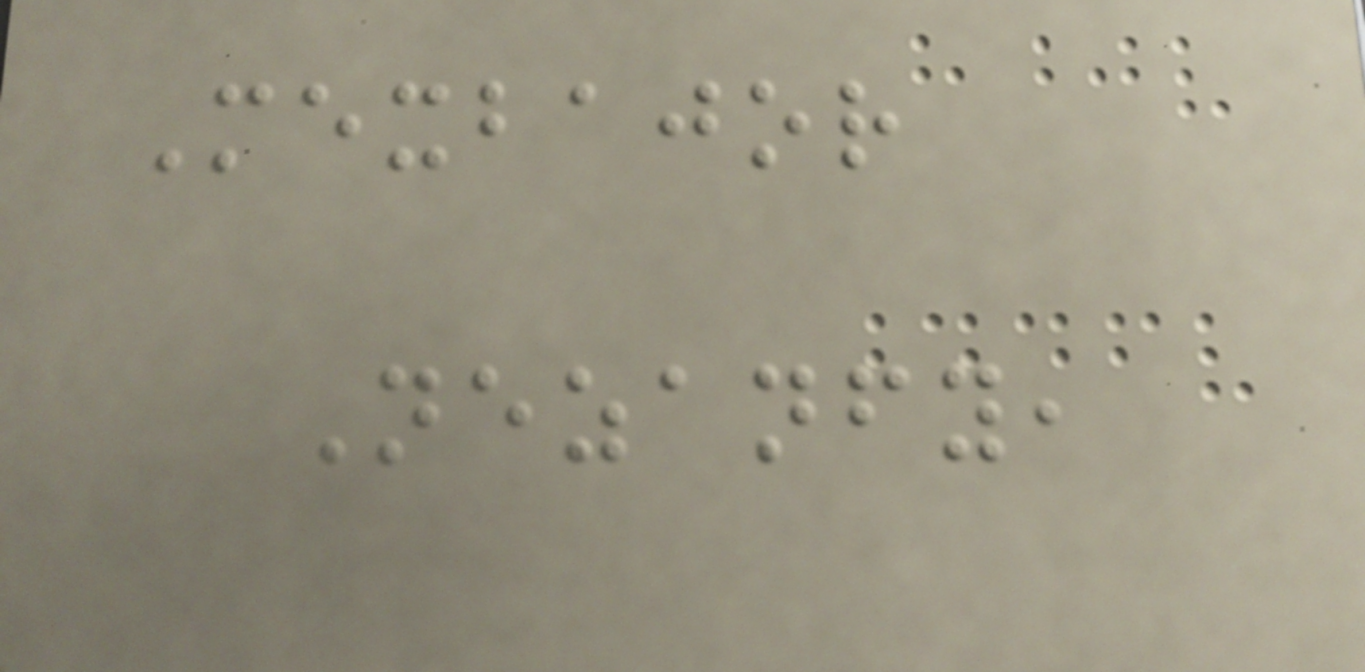Mexbajor
Nezanfy,
